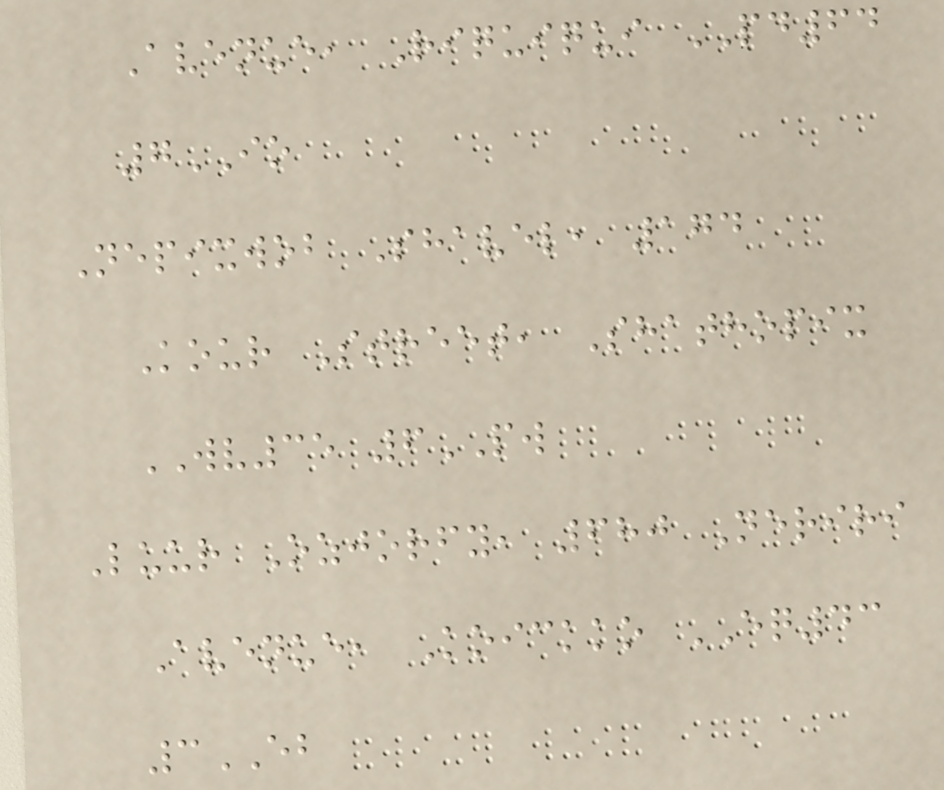Avenue, Riquiqui PD64
7IO
Nepixwob Shavel, 174
Kour Street, Shathopix
WV35 6PW
Luur Ozjorfy, 680 Neriri
Avenue, Koickko EQ43
3EB
